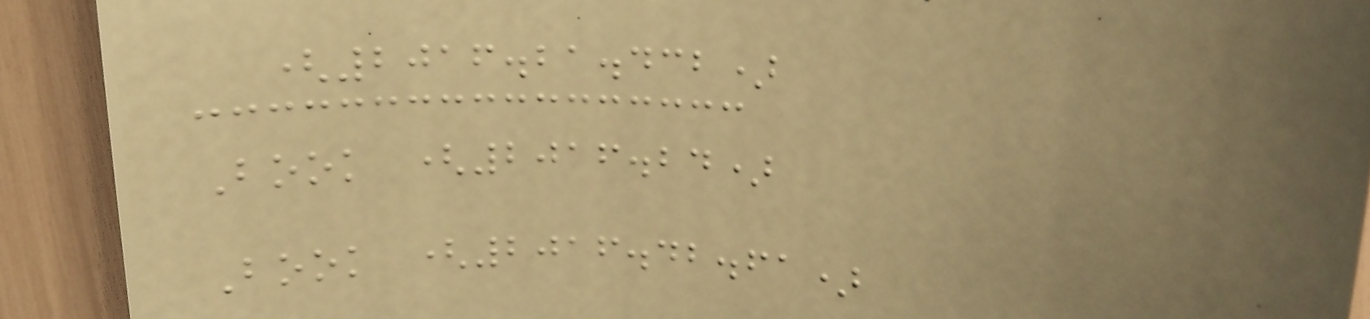(2016.21.432)
Book (2016.24)
Book (2016.42.61)
